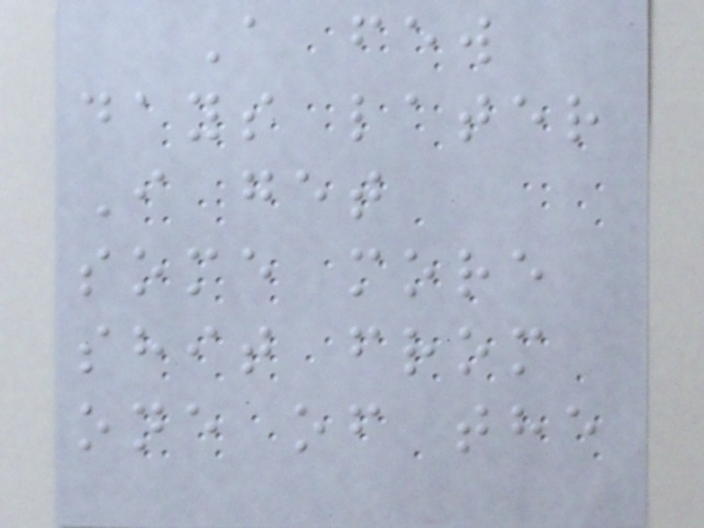A few
days later
I get
some more
shit from
one of the
